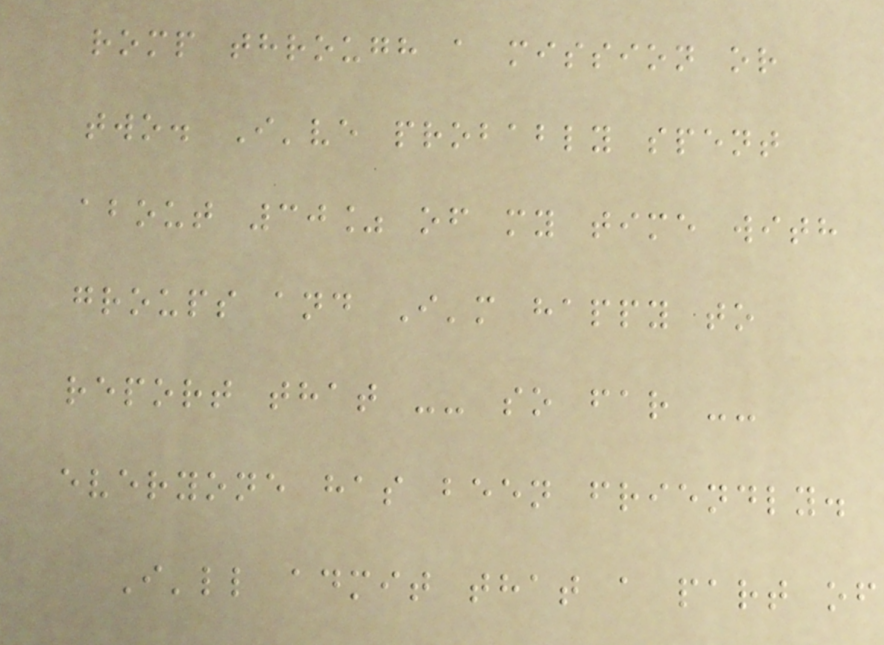romp through a mission or
two. I've probably spent
about 30% of my time with
groups and I'm happy to
report that -- so far --
everyone has been friendly.
I'll admit that a part of
